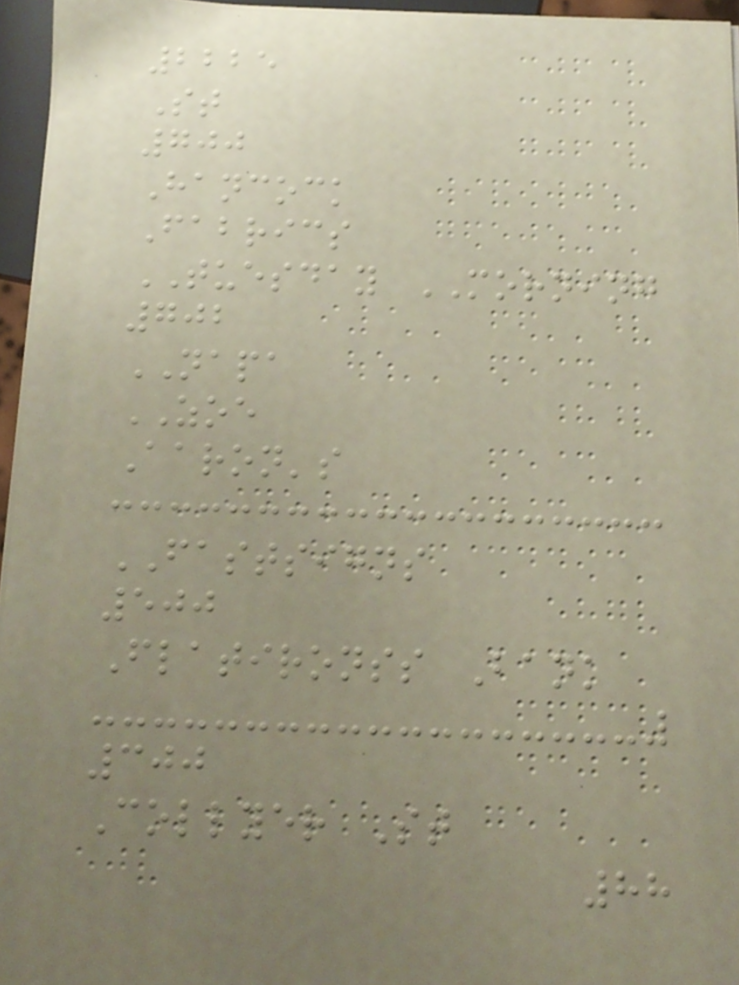2225
St
700
Hancock
Fabrics
TUESDAY MORNING
702
NAPA
ZOE
Aaron's
FASTSIGNS
500
Flatironss Bank
300
Collyer St
88
